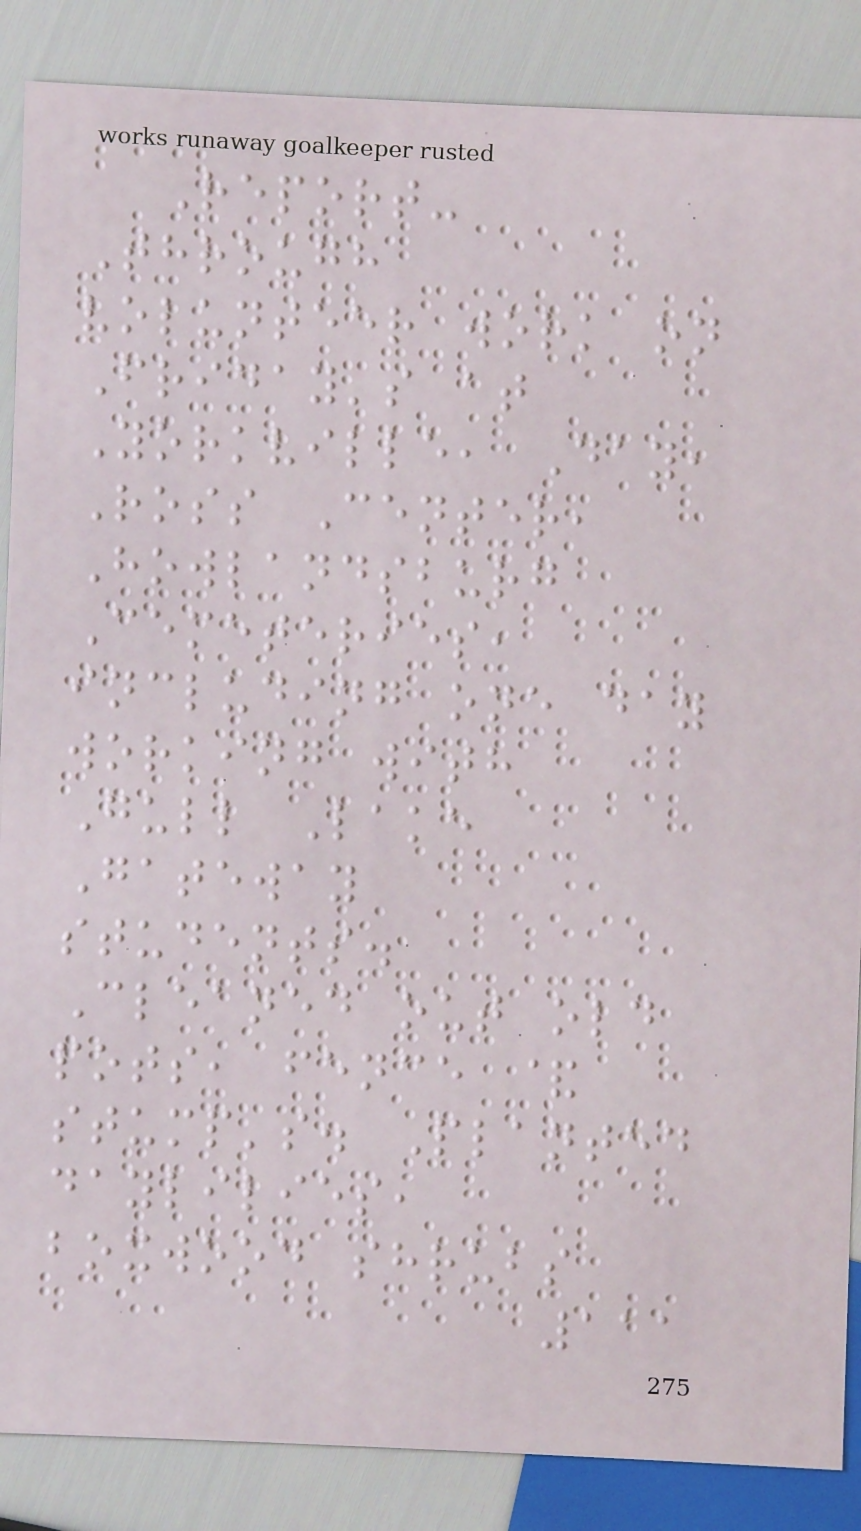Report-
Through
volunteer work on
Friday's at
Yorkville, Day,
Ross Center,
Howlandsburg
Cemeteries,
including one day
working with
Gull Lake
Gateway
students.
Cleaned out old
pots, fence &
stump's. Planted
daylilies,
boxwood shrubs
111
